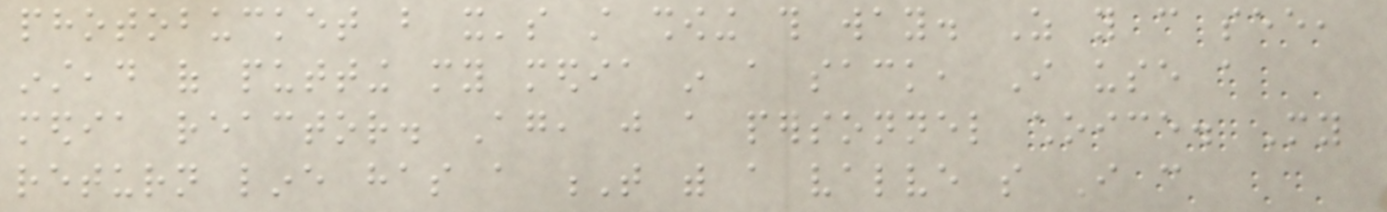photobucket but it's still showing this way. As you can see,
instead of putting my media in a sack, I use a
media reactor. Again, just a personnel choice. My
return line has a T with a valve so I can
